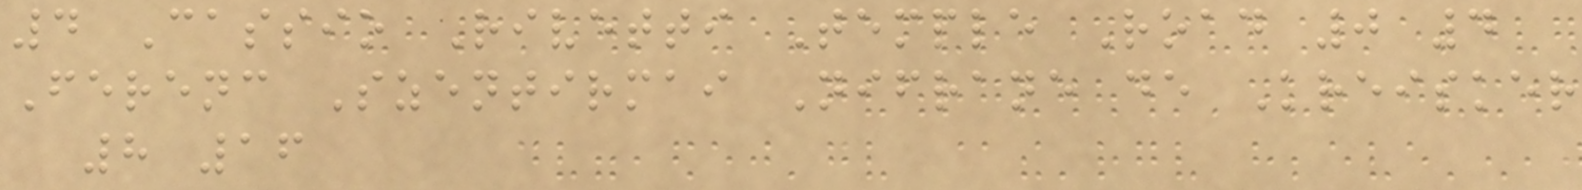4 Cassio Rivetti Temple Road 0 4
Ferenc Szentirmai Nifrane de Kreisker
8 16
